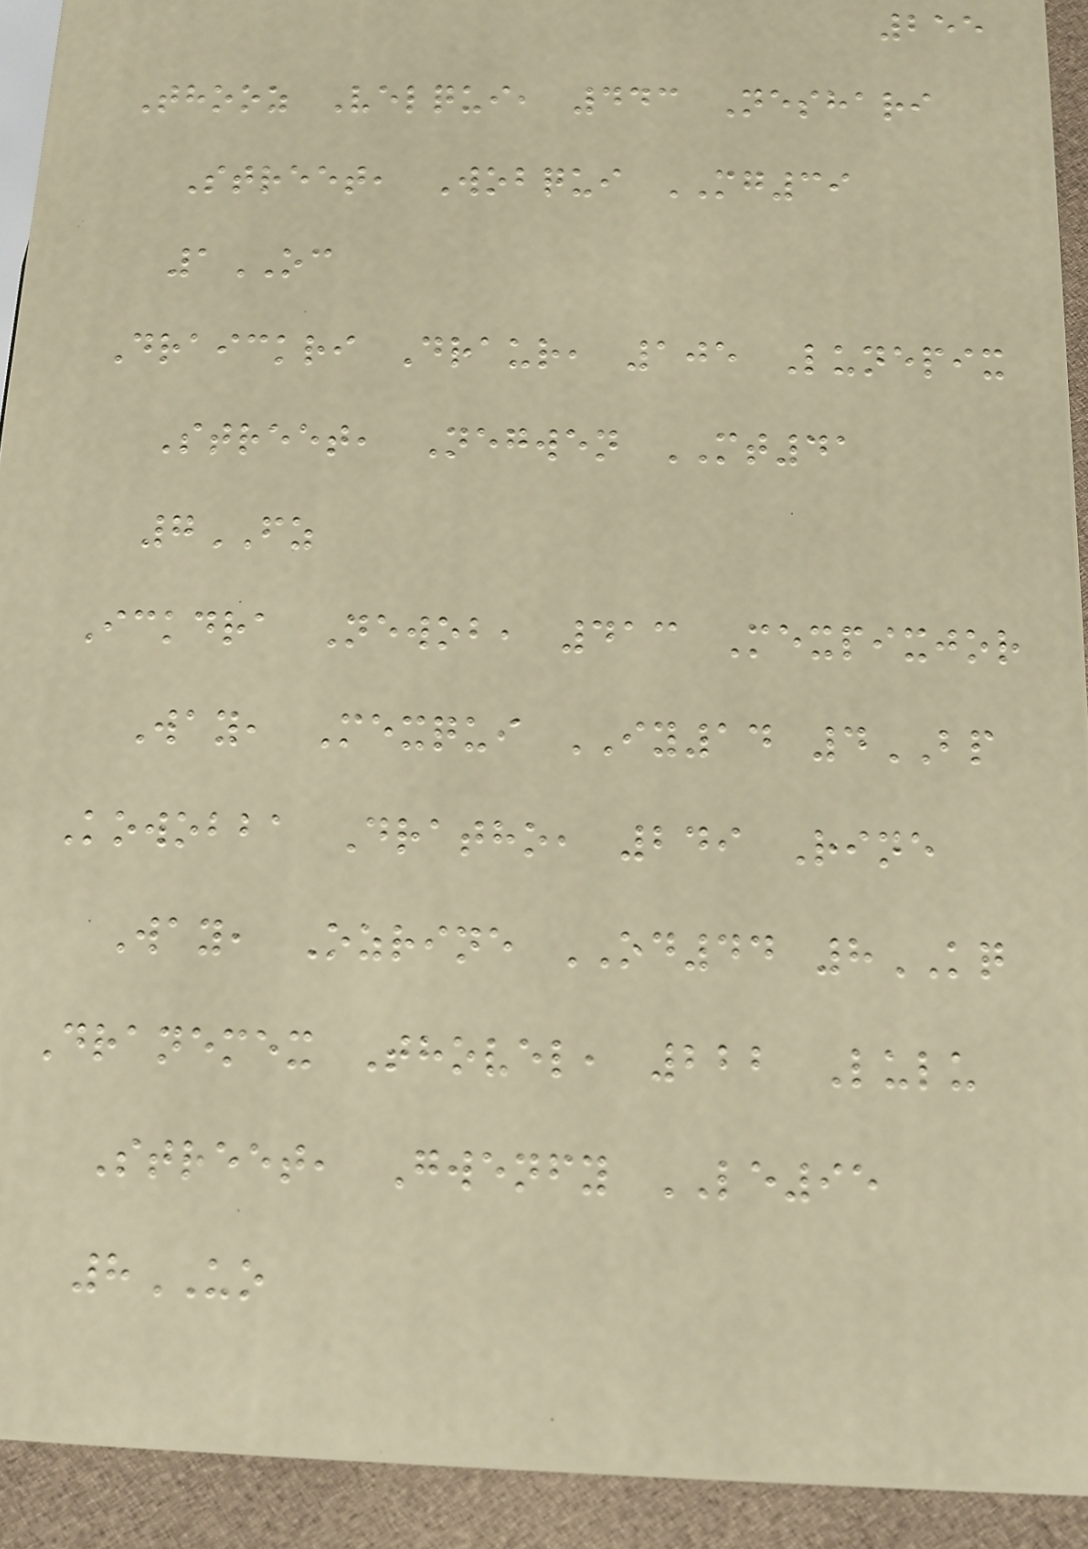255
Thooz Velqui, 443 Neshari
Street, Wobqui MG39
1OC
Draickri Draur, 105 Lunepix
Street, Negwen MT41
7FZ
Ickdra Newob, 413 Mexpixjor
Way, Mexqui IY14 4BP
Kowobba Dratho, 249 Rine
Way, Ozrine OD44 8KQ
Dranemex Thovel, 222 Lulu
Street, Gwenfy LE95
8UO
